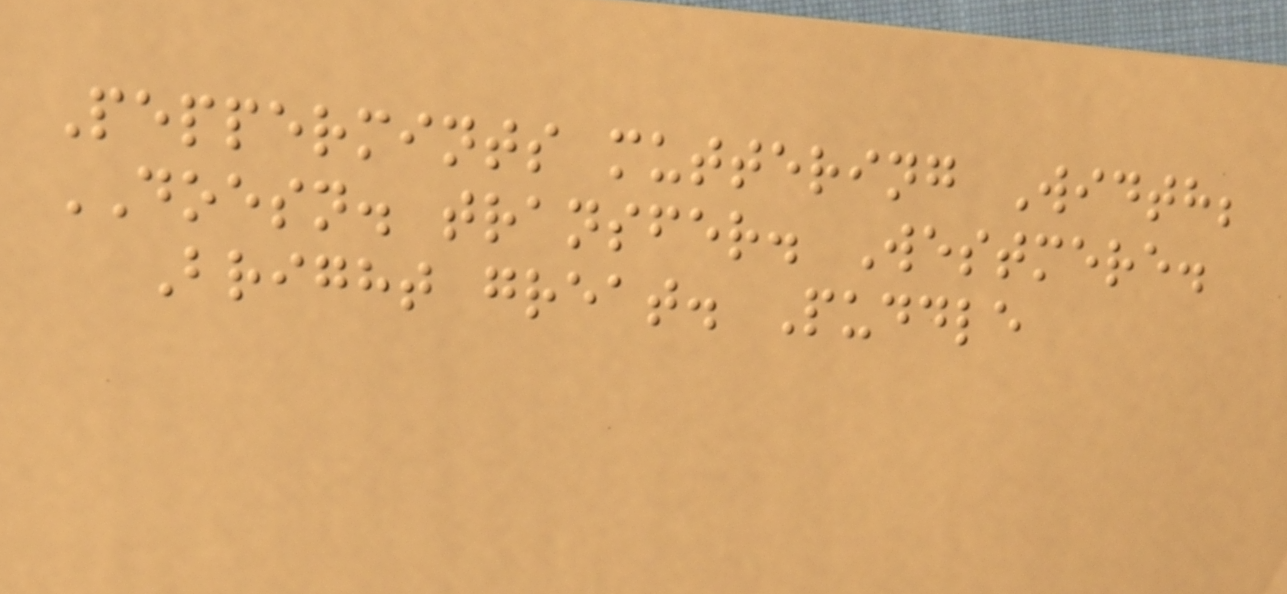Peppermints muttering Width;
DOESN. transfer. Westmere.
Bright great. Puddle
